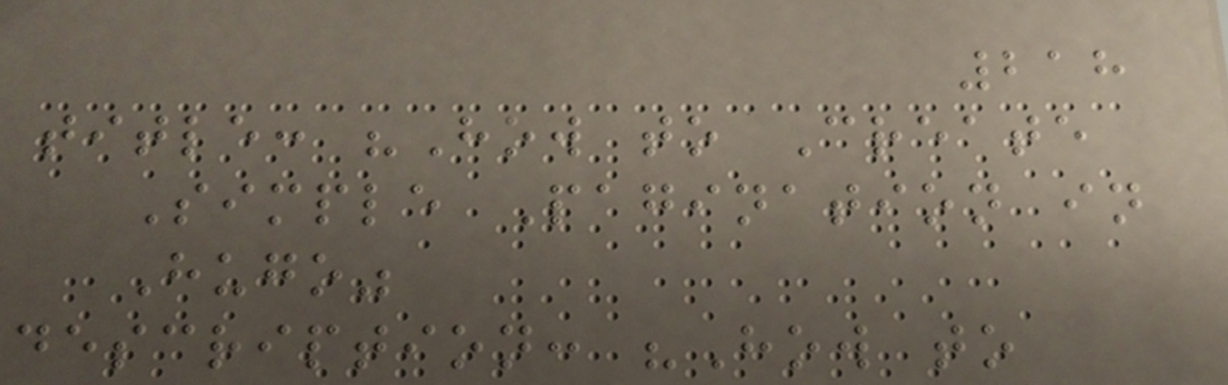218
title: "How to Create
Simple Pagination in
Hugo"
description: "How to
